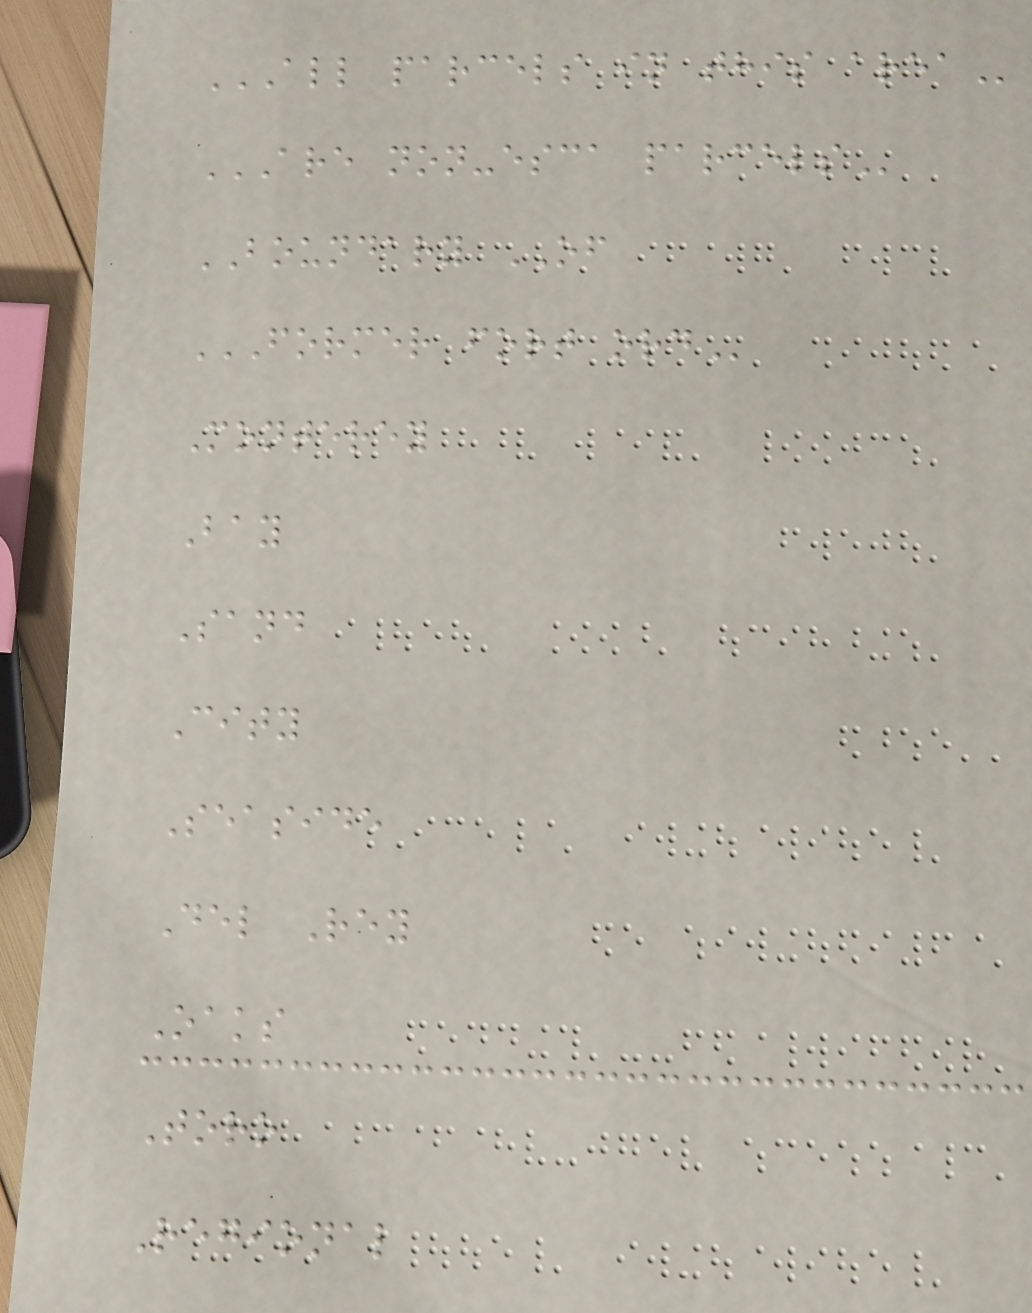ALL PARCELS IN THIS AREA
ARE NON-ESCA PARCELS
BOUNDARY OF
FORMER FORT ORD
Monterey
Bay
Sand
City
Seaside
Del Rey
Oaks
Toro
Regional
